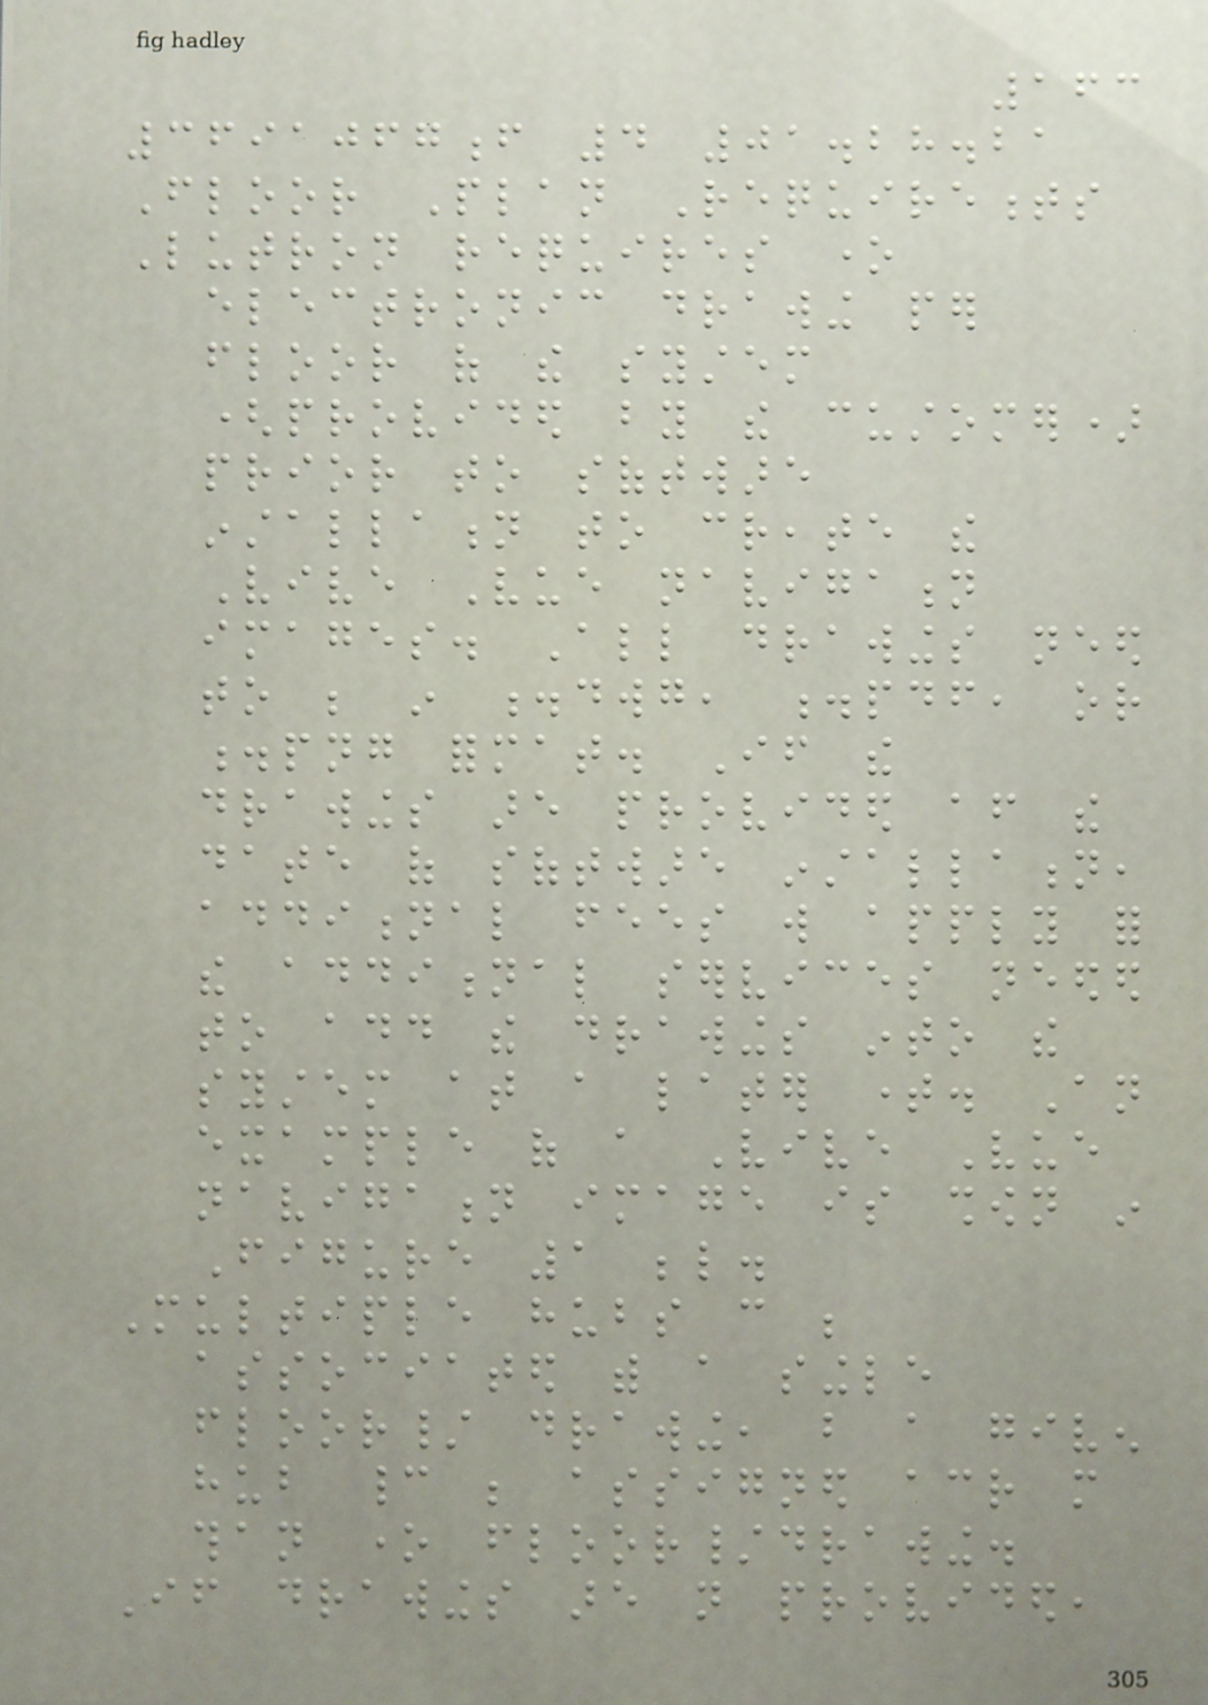163
3691067f 4 01.28.21
Floor Plan Requirements
Lutron requires one
electronic drawing per
floor of the system
(provided by the customer)
prior to software
installation to create the
Vive Vue navigation
images. All drawings need
to be in .dwg, .pdf, or
.png format. If the
drawings are provided after the
date of software installation,
additional fees will apply for
the additional services needed
to add the drawings into the
system at a later time. An
example of a Vive Vue
navigation image is shown in
Figure 1 below.
Multiple hubs can be
associated with a single
floor/ drawing, but a given
hub cannot be assigned across more
than one floor/drawing.
If drawings are not provided,
